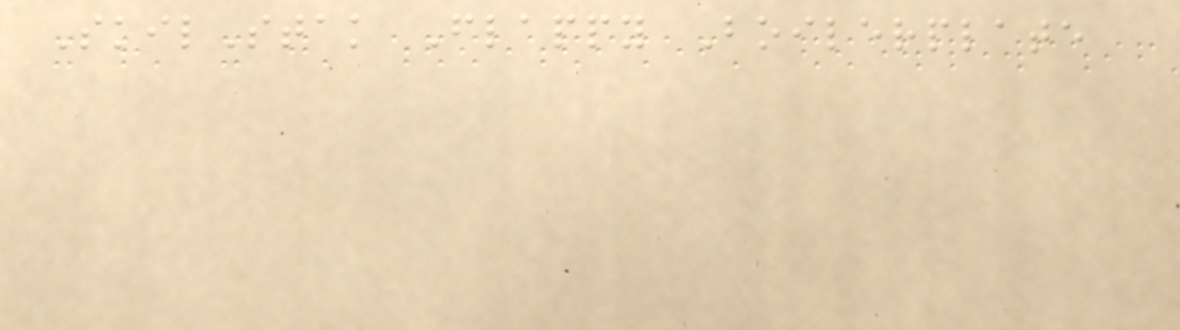SkilStak Flappy Boilerplate
